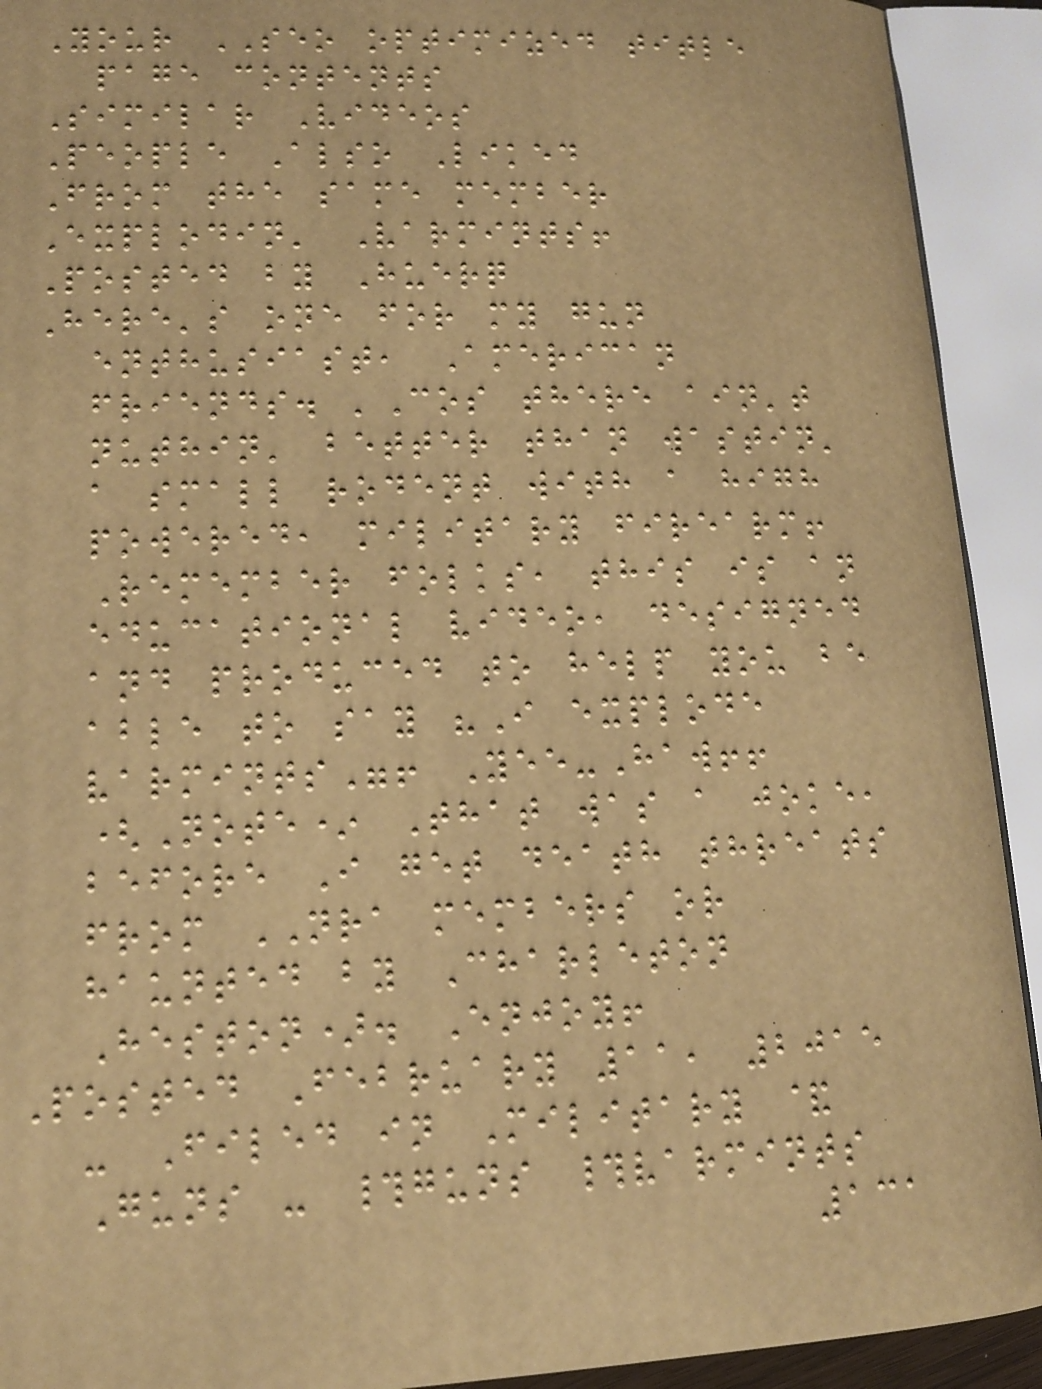Your SEO optimized title
page contents
Similar Videos
People Also Liked
From the same member
Explodin' Varmints!
Posted by Huerq
Here's one for my gun
enthusiast, American
friends. 'Cos there ain't
nuthin' better than wastin'
a small rodent with a high
powered, military firearm!
Remember folks, this is an
educational video, designed
and produced to help you be
able to say "I explode
varmints"! Yee-Haw!!
(Note* That was a joke,
before I get death threats
from NRA members or
haunted by Charleton
Heston). Enjoy!
Posted February 11, 2015
- Filed in Military &
Guns - #guns #varmints
131
